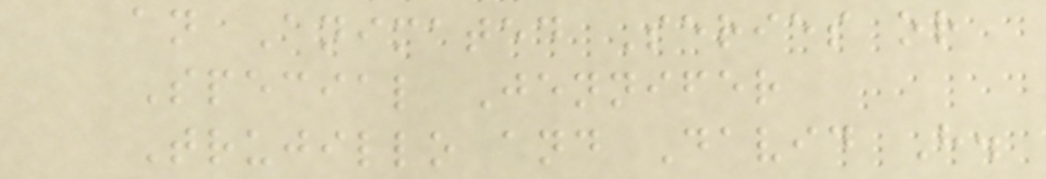an Animated Series or
Special Jennifer
Trujillo and David H.
